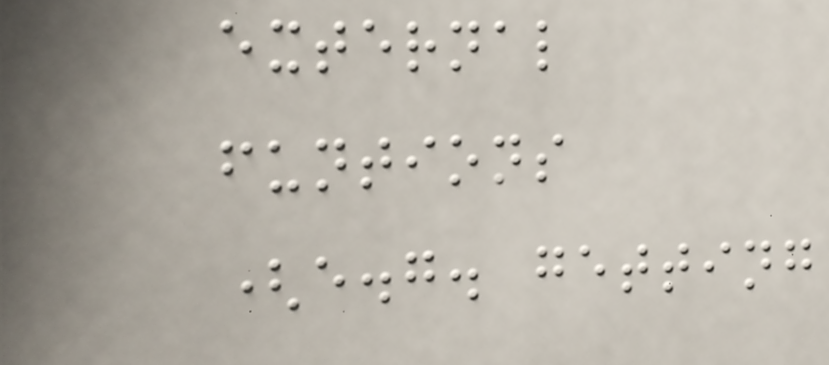external
funtions
(e.g. getting
